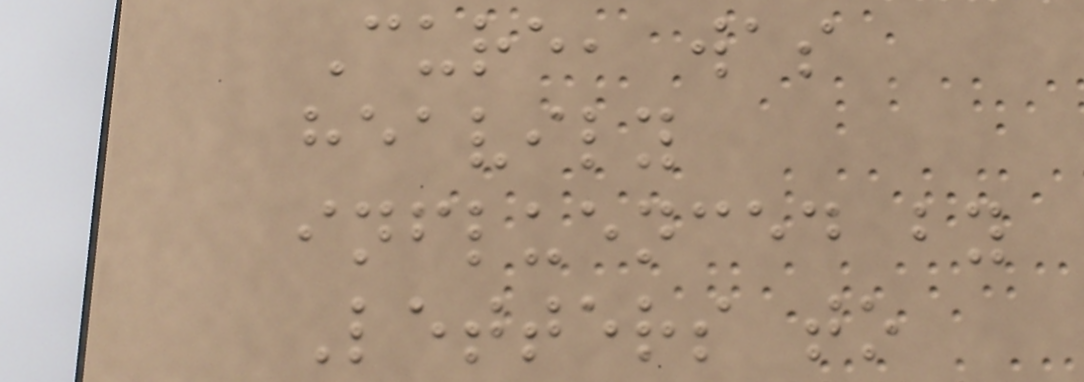Cure, was
heavily
influenced by
Letters to
